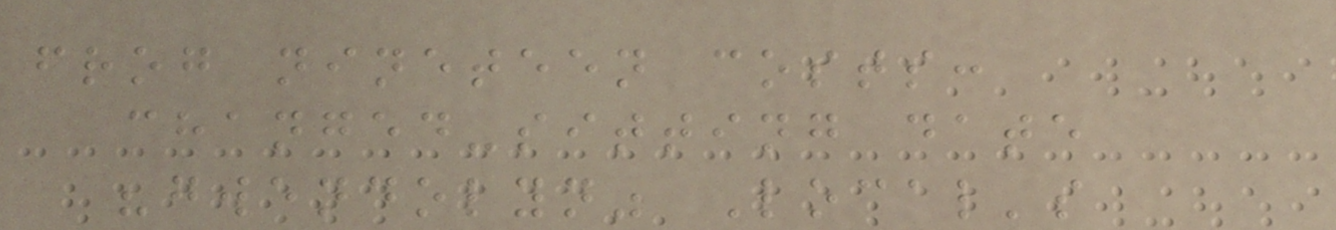frog nineteen costs:
changed-sitting date
"gwendolyn" Local's
